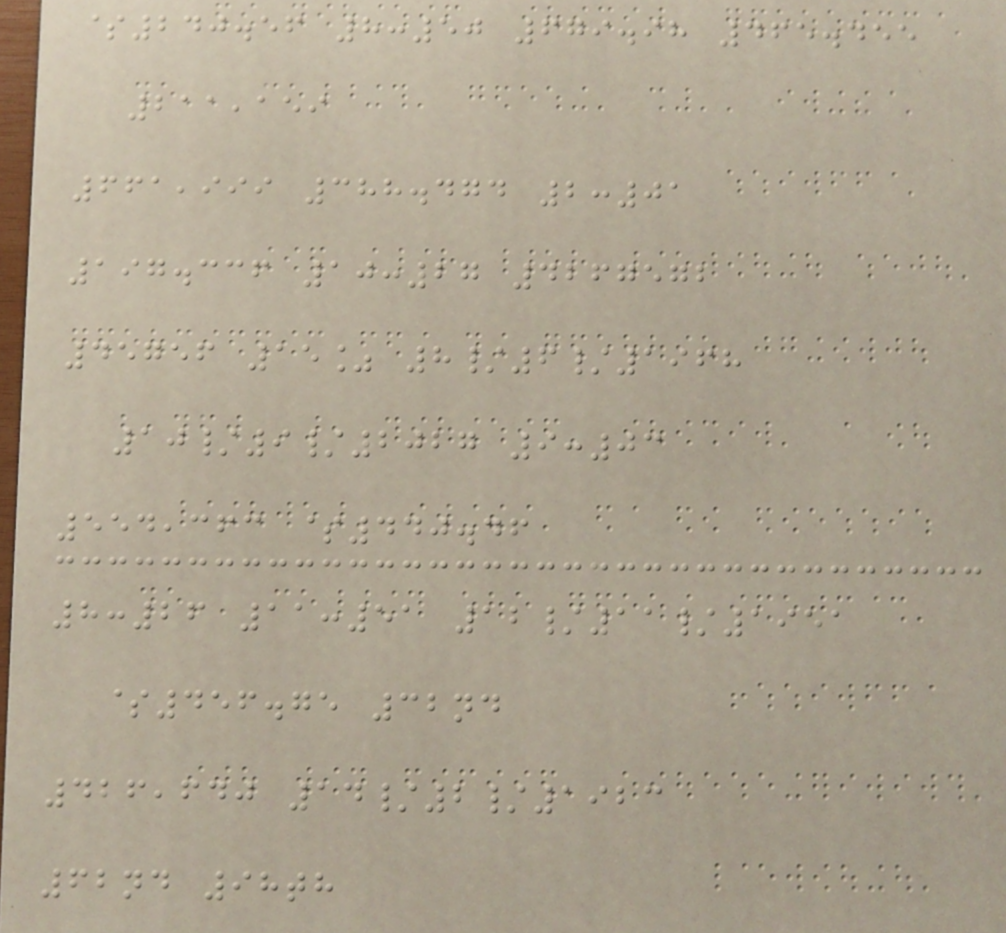$240.56 8:50 679.98 465.455
211,159
661,999 388.474 2:01
197.336 10:27 4267572
45756 15% 8/6/1968
10/9/2027 9:03
554,363 $440.46
8:26 11:51 12/11/1951
$456.75 32nd
426,640 14/2/1923
62nd 98th
